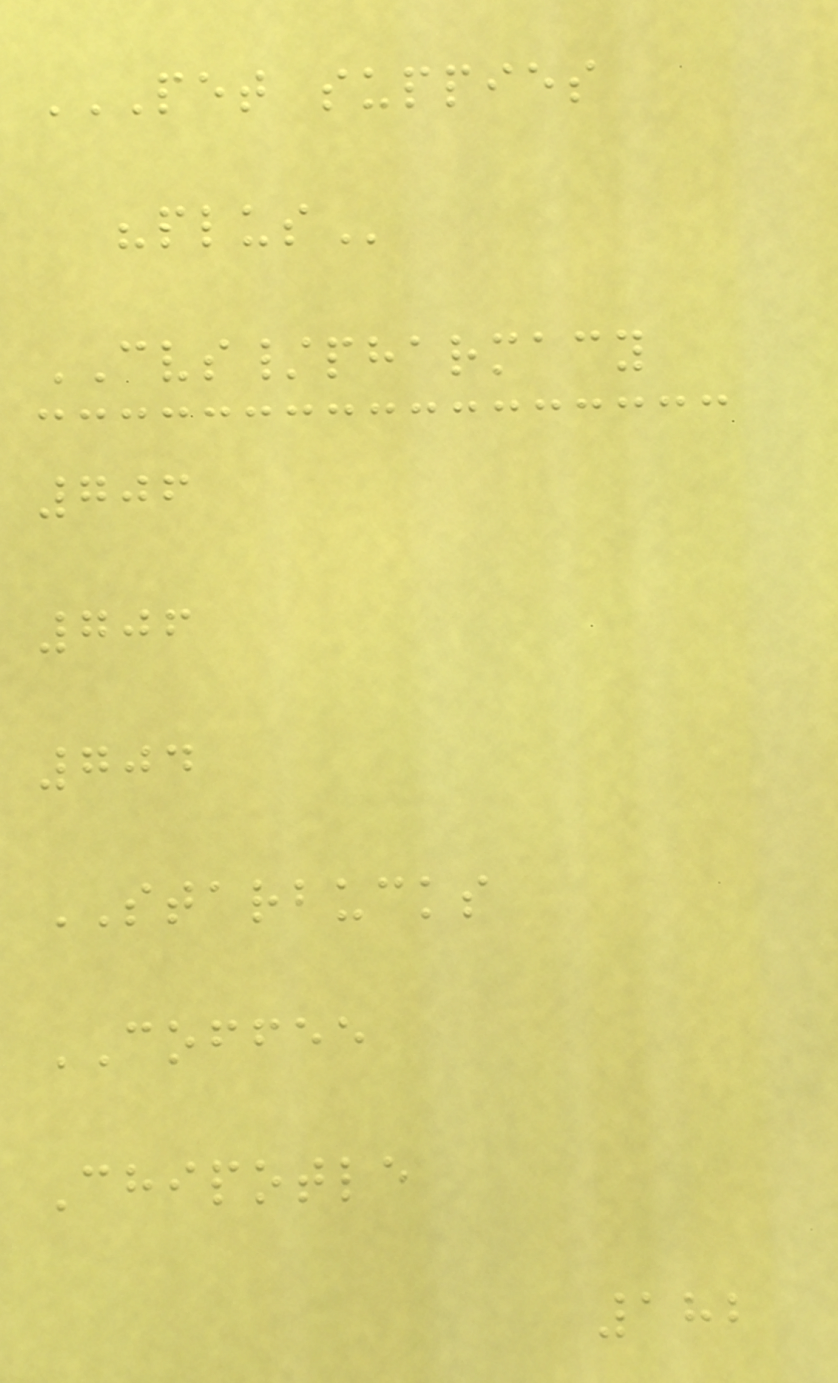PET SUPPIES
"PLUS
CVS/pharmacy
706
706
704
STARBUCKS
COFFEE
Chipotle
182
